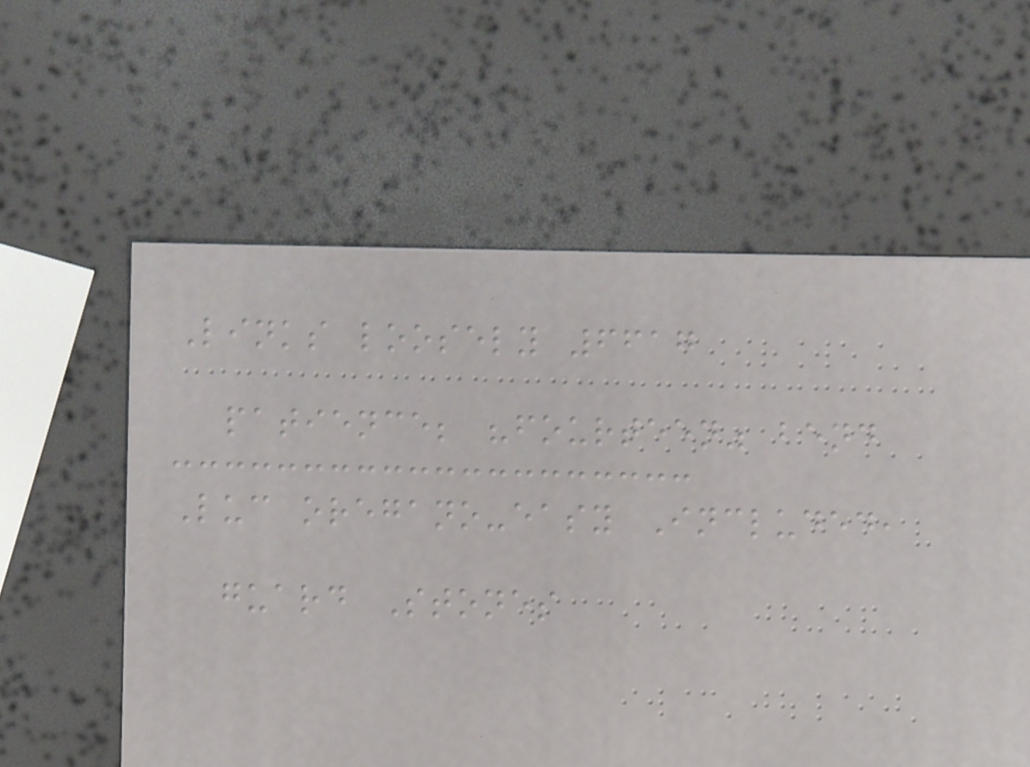Links loosely 6617
patience; "fourteen" bend
Luc oregano-easy Included,
guard Stones
